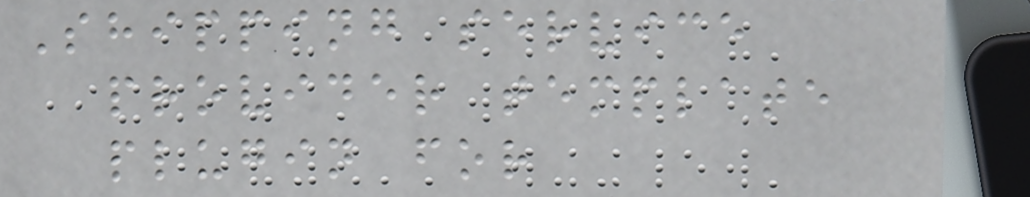Shipping service
provider template
plugin for
